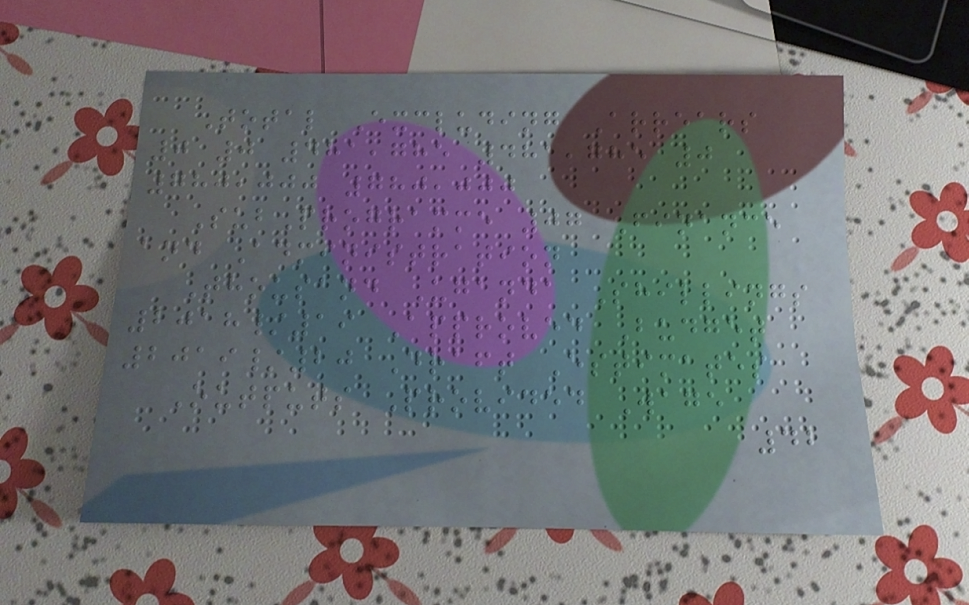Total Excluding Arrears
0 0 481,785 481,785 0
780,000 780,000
SubProgramme 07 Finance
and Administration
Thousand Uganda Shillings
2018/19 Approved Budget
2019/20 Draft Estimates
Outputs Provided Wage
42
